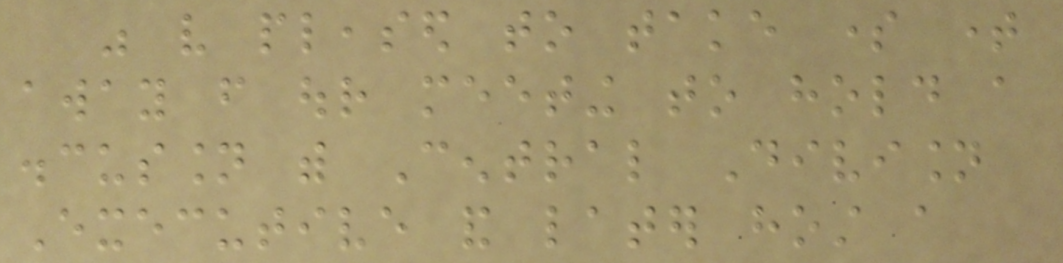was very pleased to take some time
away from our meeting to hold a
discussion with Central Division
Executive and later host a
